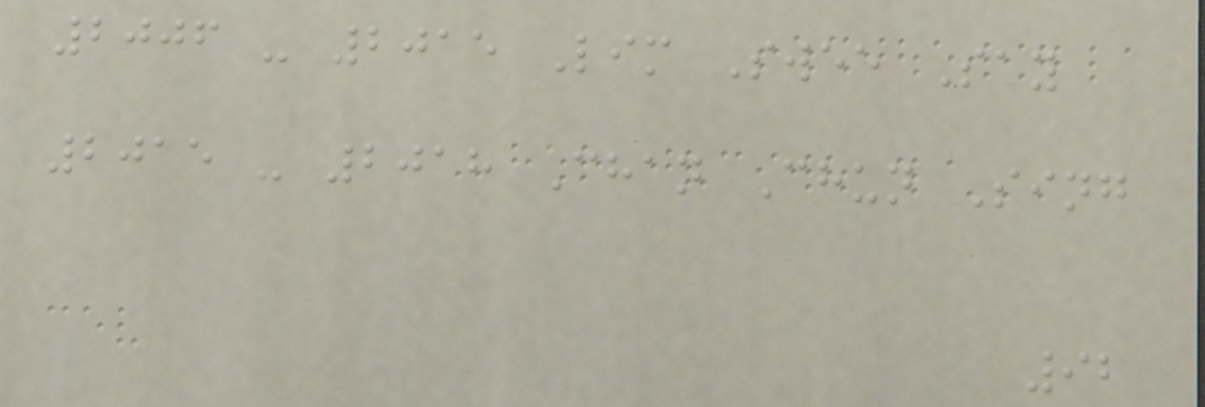2006 - 2015 Lim Swee Say
2015 - 2018 Chan Chun Sing
92
